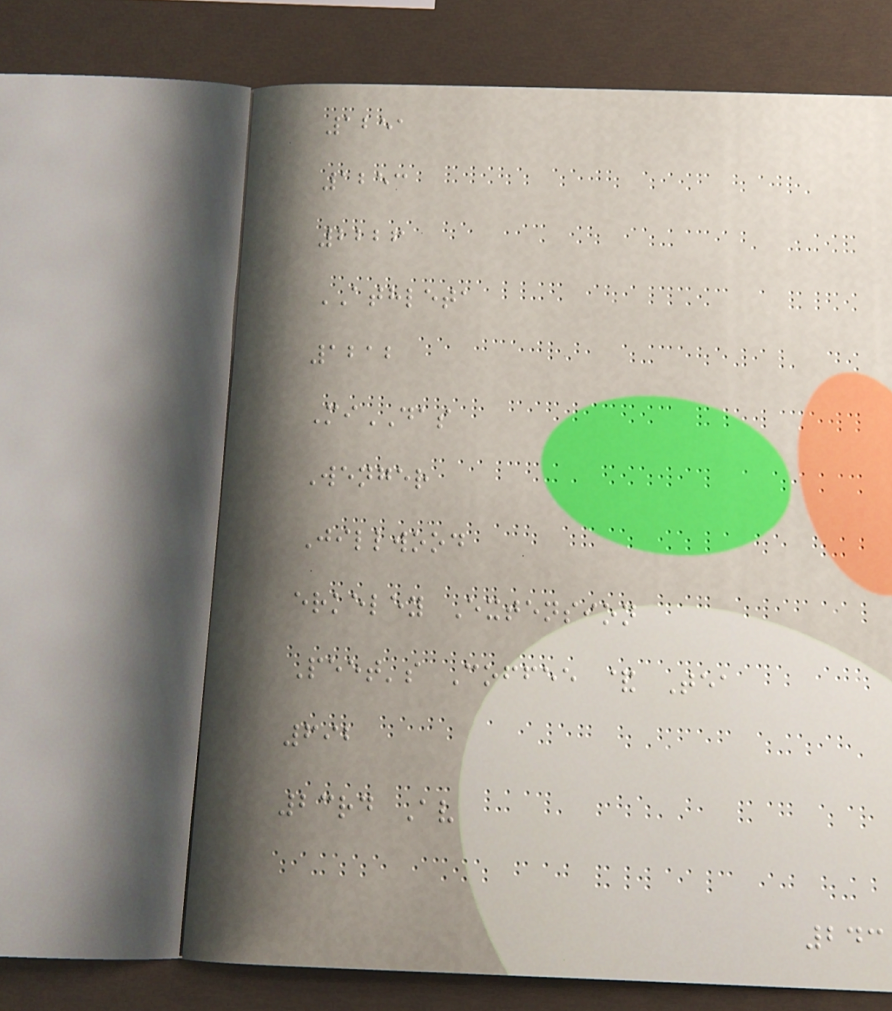1251
1253
2226
ATHLETA
1212
MiDAS
Wenger
Jillwood
erkeley Extension
Peet's Coffee & Tea
692
23rd Av
243
